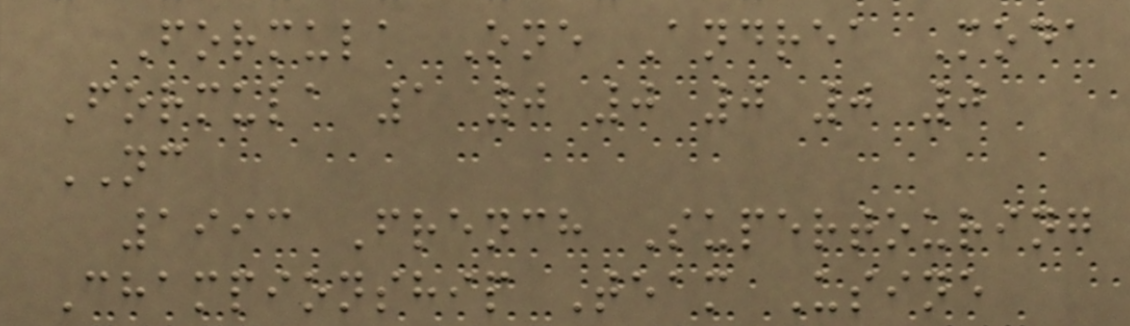Formula One Andrea Moda
Formula 1 0 0 0 0 0
NC
1993 French Supertouring
Championship Team Usine
